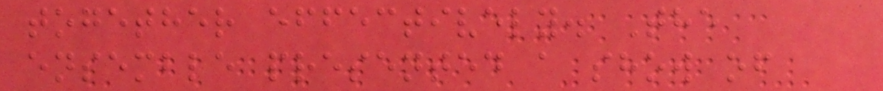together effectively. The
ensemble presented a show of
